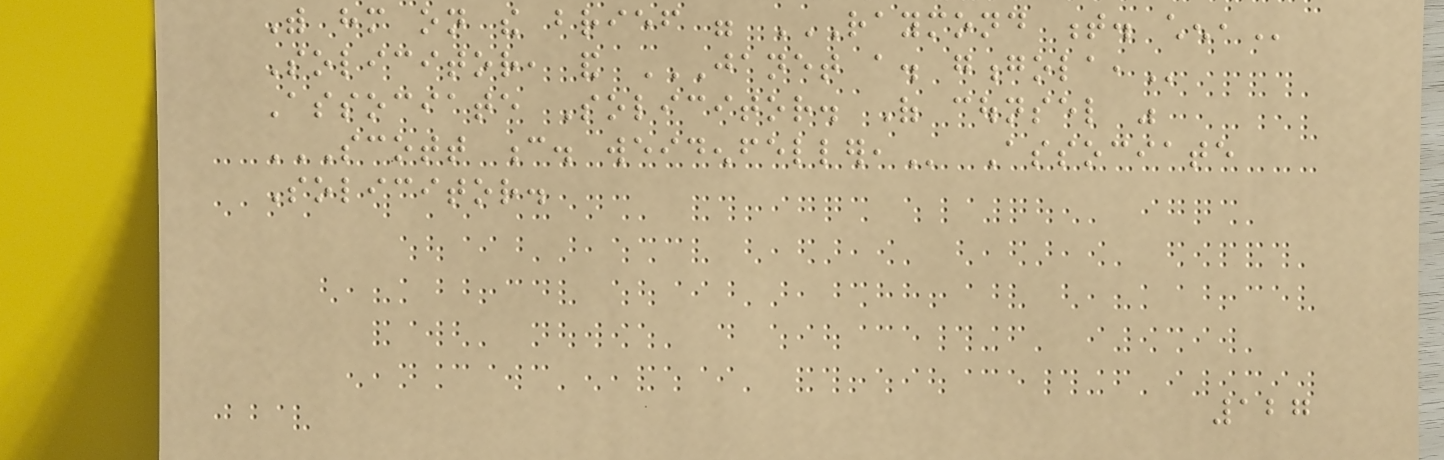With him on the brief were RAYMOND T. CHEN,
Solicitor, and JANET A. GONGOLA,
Associate Solicitor. Of counsel was
SCOTT C. WEIDENFELLER, Associate
Solicitor.
127
